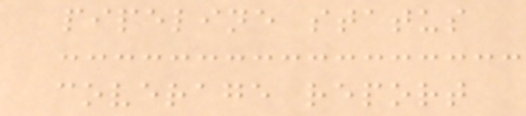pipeline status
coverage report
